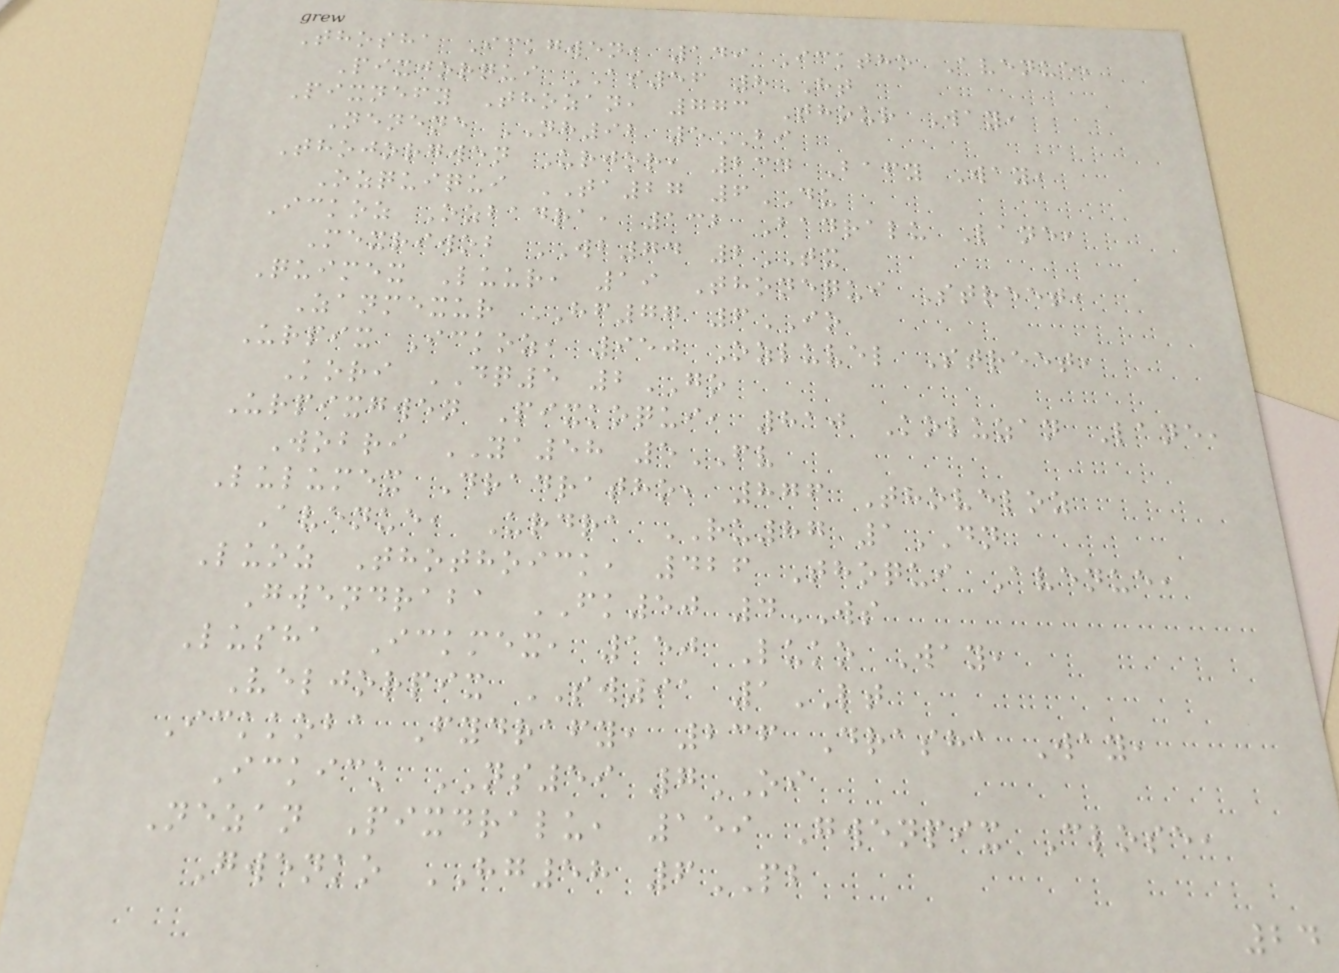Thosha Ickgwen, 149 Icktho Avenue,
Pixjorqui AS56 8HT
Pixnefy Thozan, 773 Thour Way,
Nenene NH92 5BI
Thojorgwen Urjor, 234 Bafy Way,
Ozquiqui TA27 6DU
Ickoz Ozbadra, 132 Badralu Lane,
Mexriwob WB74 2TX
Quimex Luur, 19 Thonequi Street,
Zanmexur HF77 6IO
Urpix Ickoz, 950 Ozluvel Street,
Kori DQ5 2GO
Urpixgwen Pixkoqui, 810 Koluzan Lane,
Wobri YA58 5FV
Lulumex Dradratho, 876 Thoveloz
Avenue, Urdra RU87 1DN
Luoz Thothoick, 426 Thoqui Avenue,
Gwendraba FK50 4WS
Lusha Ickmex, 150 Luko Way,
Veljorpix SW91 1LT
Ickkoba Fydrafy, 236 Drasha Way,
Ickick NS59 7OI
Nezan Pixdralu, 159 Gwenpix Close,
Gwenko HG58 6PB
24
